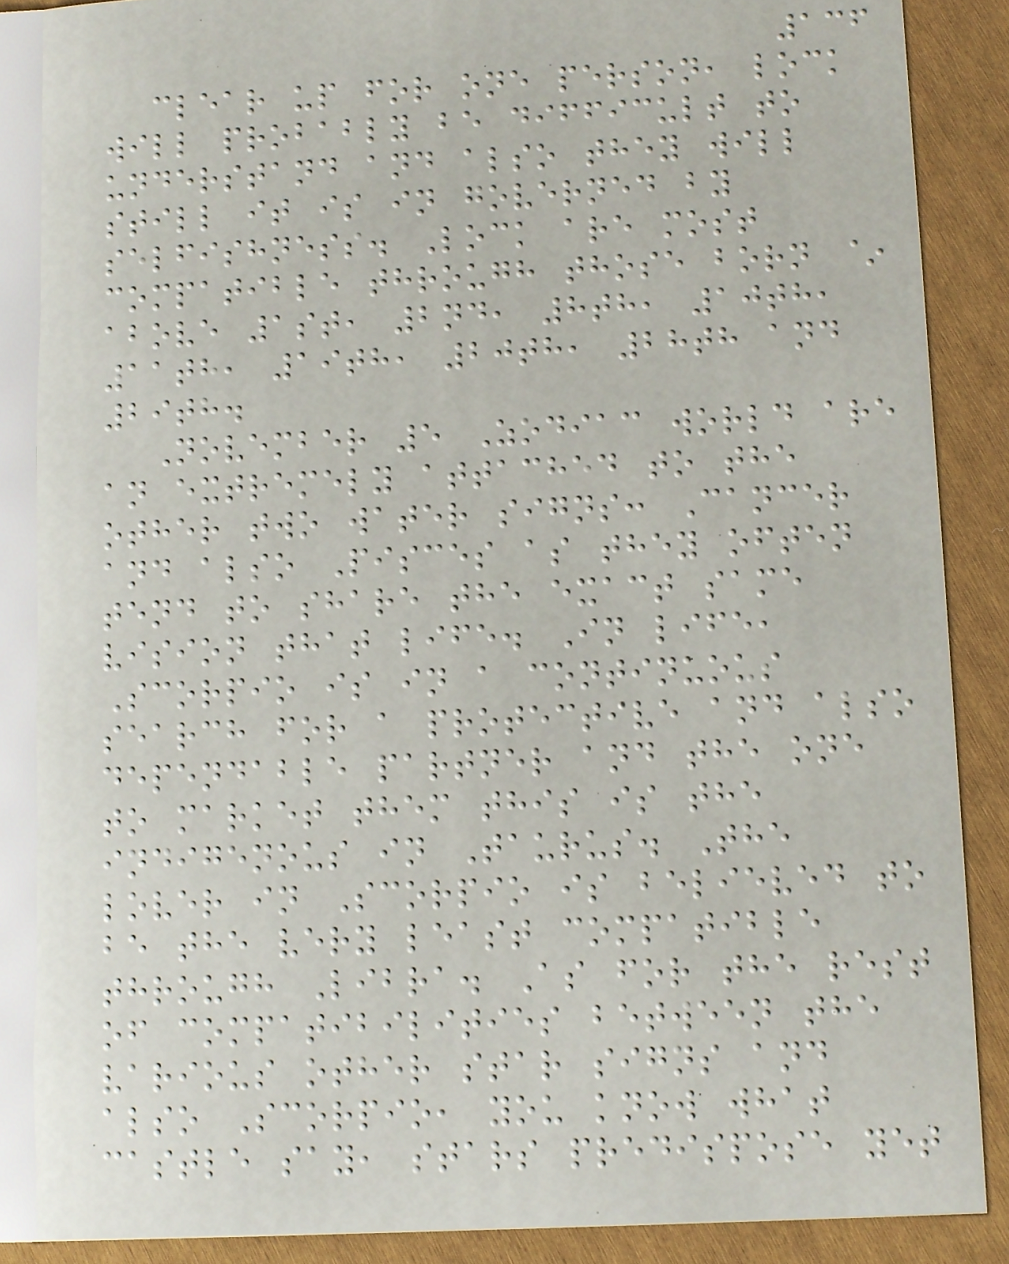136
clear up for one person, lock
will probably be difficult to
understand and also they will
still it is in governed by
selfishness. Lock are most
compatible through those born ~
above 1st, 2nd, 8th, 10th,
11th, 19th, 20th, 28th and
29th.
November 5 Zodiac world are
an extremely attached to the
other two water signs: Cancer
and also Pisces as they often
tend to share the exact same
vision that life. In life,
Scorpio is in a continuous
search for a protective and also
dependable partner and the one
to market them this is the
indigenous in Taurus. The
lover in Scorpio is believed to
be the very least compatible
through Libra. As for the rest
of compatibilities between the
various other star signs and
also Scorpio, you know what
castle say, stars predispose yet
